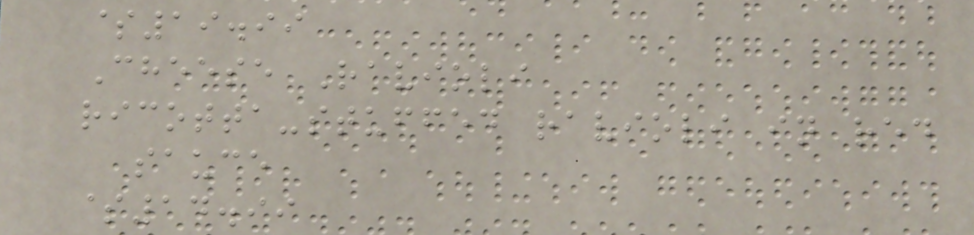$19.99
Cheese Ravioli
ricotta-stuffed ravioli in red
sauce
$14.99
